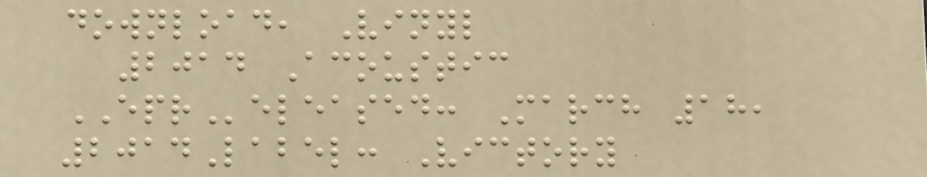download, Vinyl
2014 Acoustic
EPReleased: March 18,
2014Label: Victory
